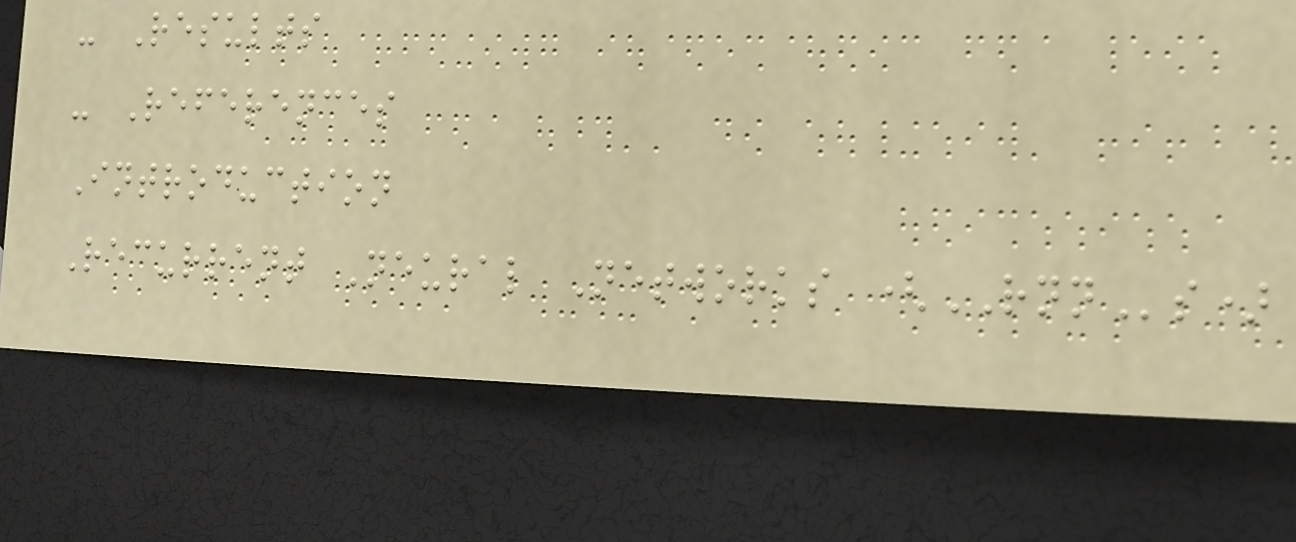- Results
- References
Introduction
Recurrent Neural Networks (RNNs)
